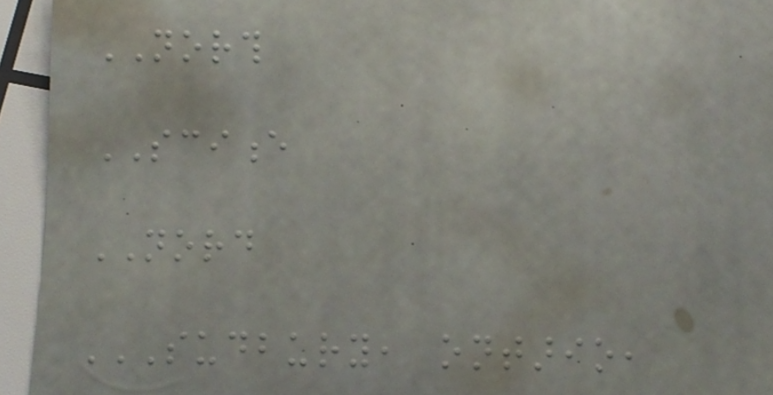NORTH
SCIENCE
NORD
SUDBURY, ONTARIO,
